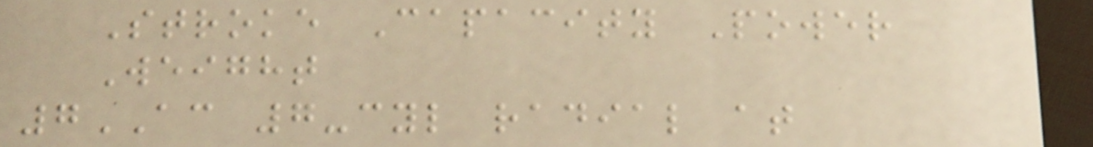Stroke Capacity Power
Weight
7AC 7-cyl radial at
